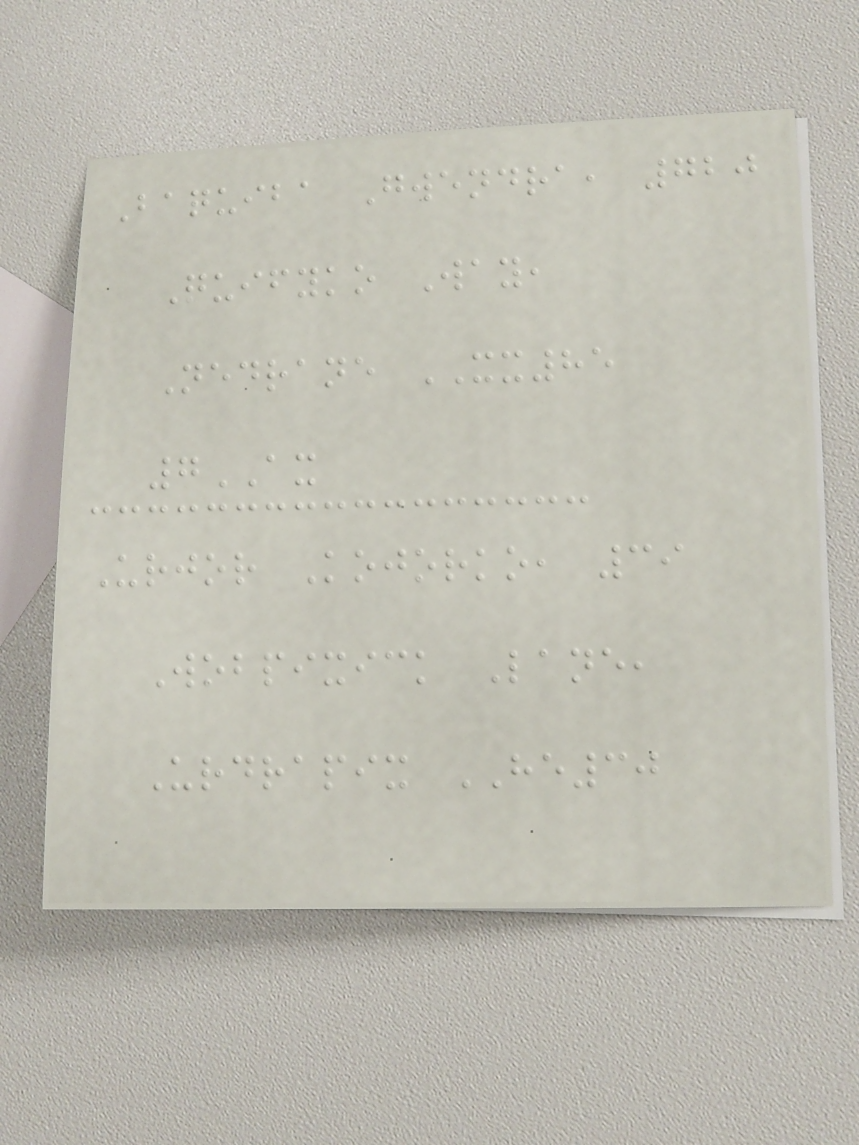Baquiba Gwendra, 720
Quifyko Way,
Nedrane XX85
7AX
Urjor Kojorko, 39
Wobpixick Lane,
Urdrapix HE30
